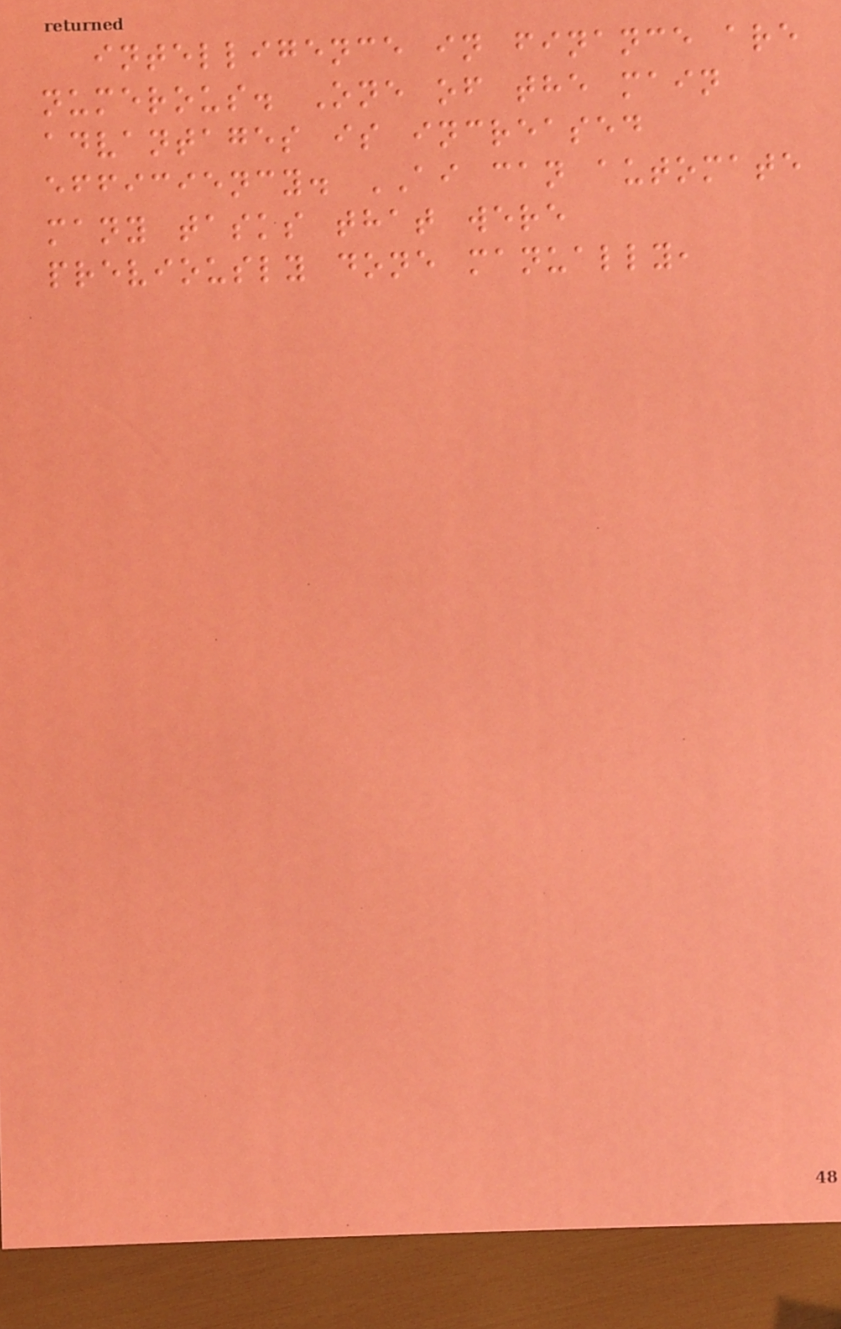intelligence in finance are
numerous. One of the main
advantages is increased
efficiency. AI can automate
many tasks that were
previously done manually,
